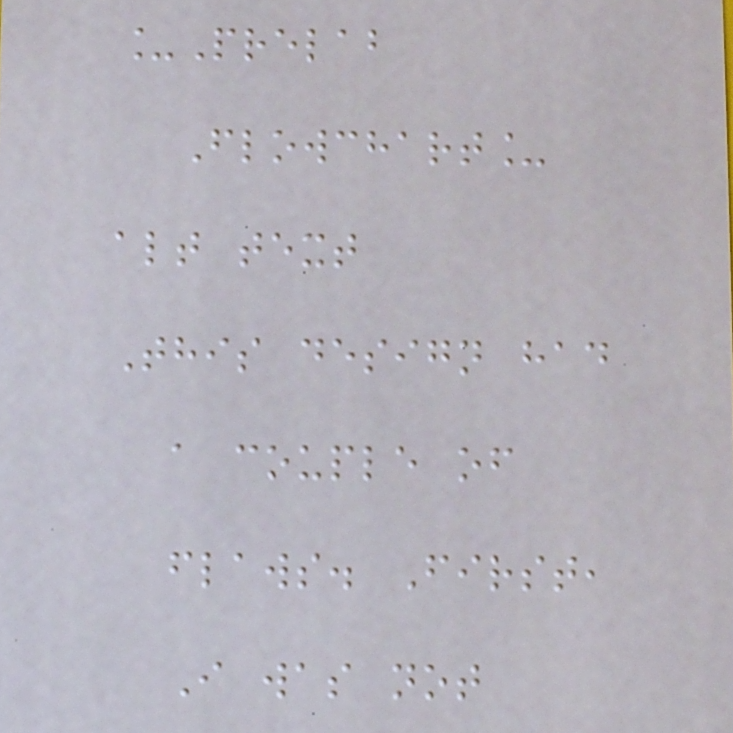_Prelab
Flowchart_
alt text
This design had
a couple of
flaws. First,
I was not
